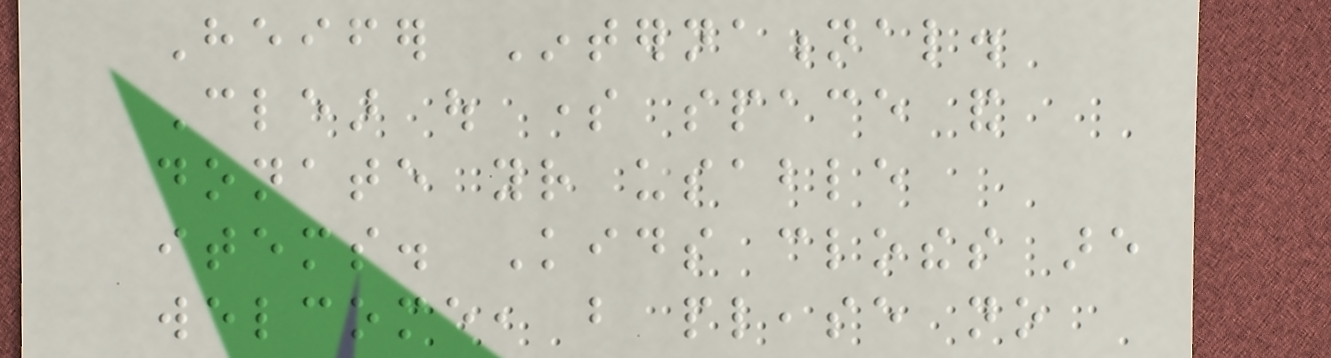Heifer International.
Clear out some space and
donate your usable
items. Kids clothes are
welcome, but please no
